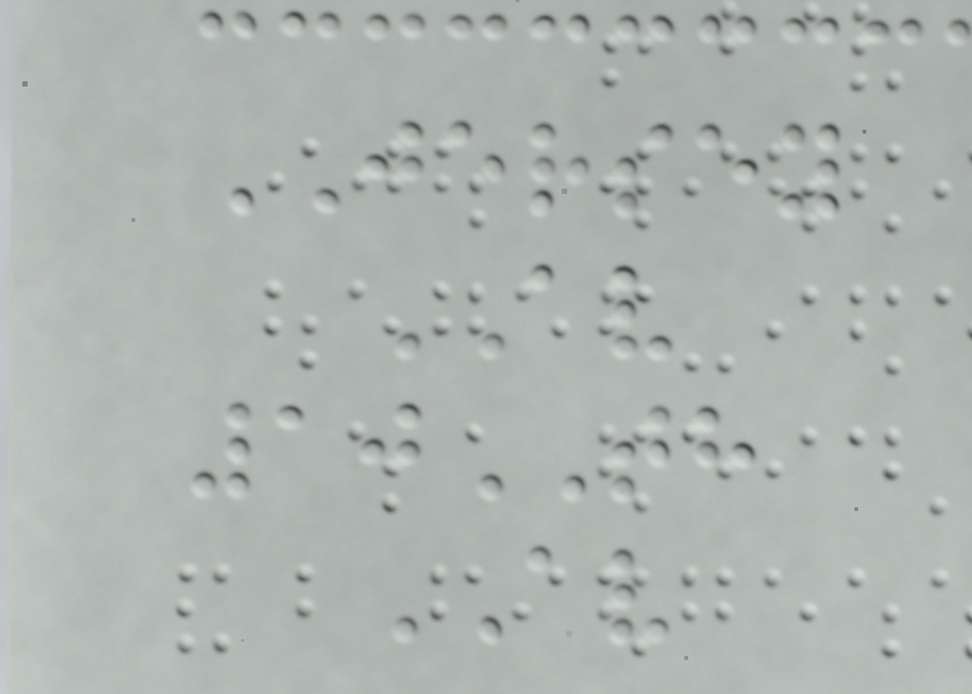JERSEY
AV
10TH
AV
